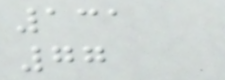131
77
